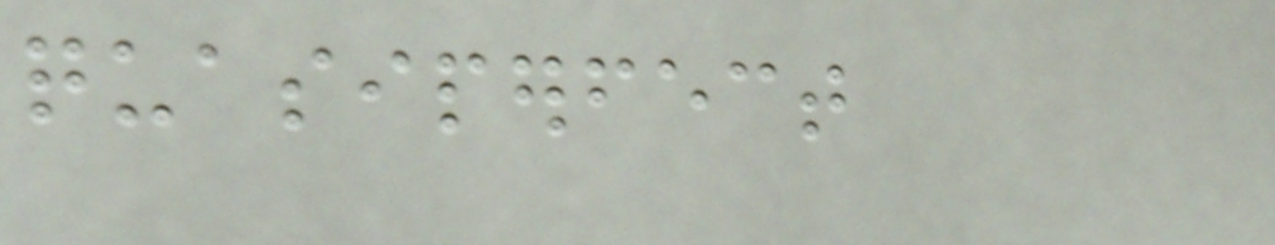quasiperfect
